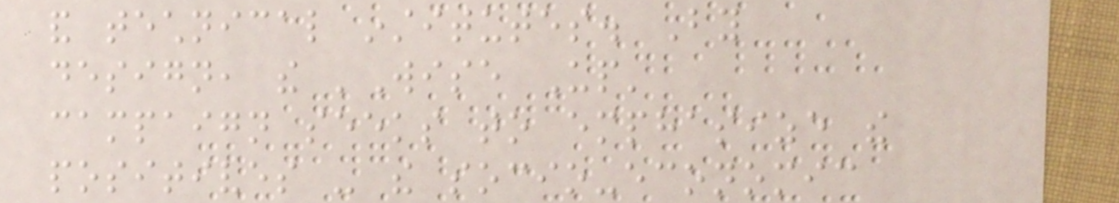and technical institutes. By
design, the 'Wise Up'
campaign seeks to emphasize the
positives - the socio-economic
